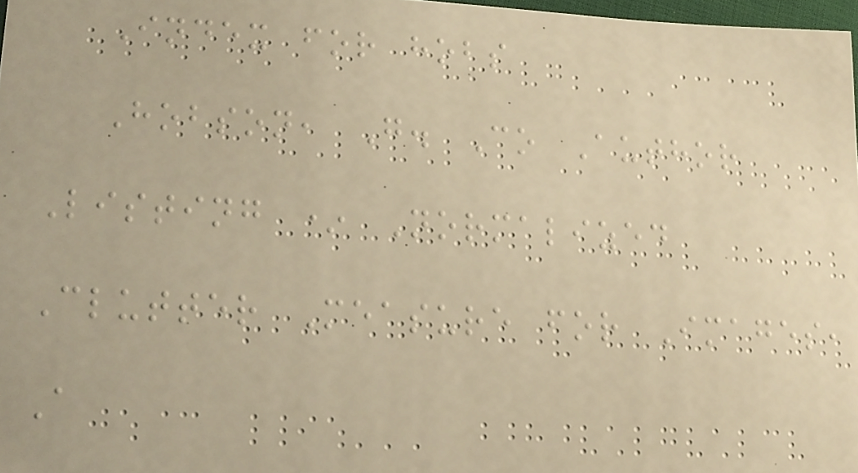Index for hobs
Hobson, G. Co Author
Listing * Normalized
Clutter Measure for Images,
A
